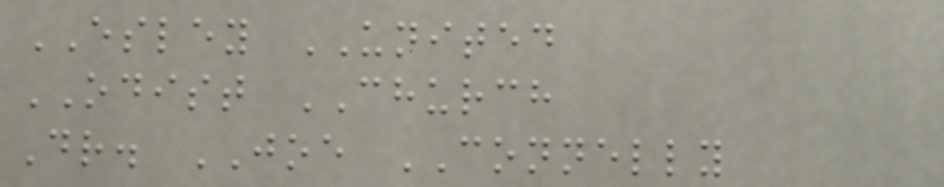ESLEY UNITED
ODIST CHURCH
Dr. JOE CONNELLY
